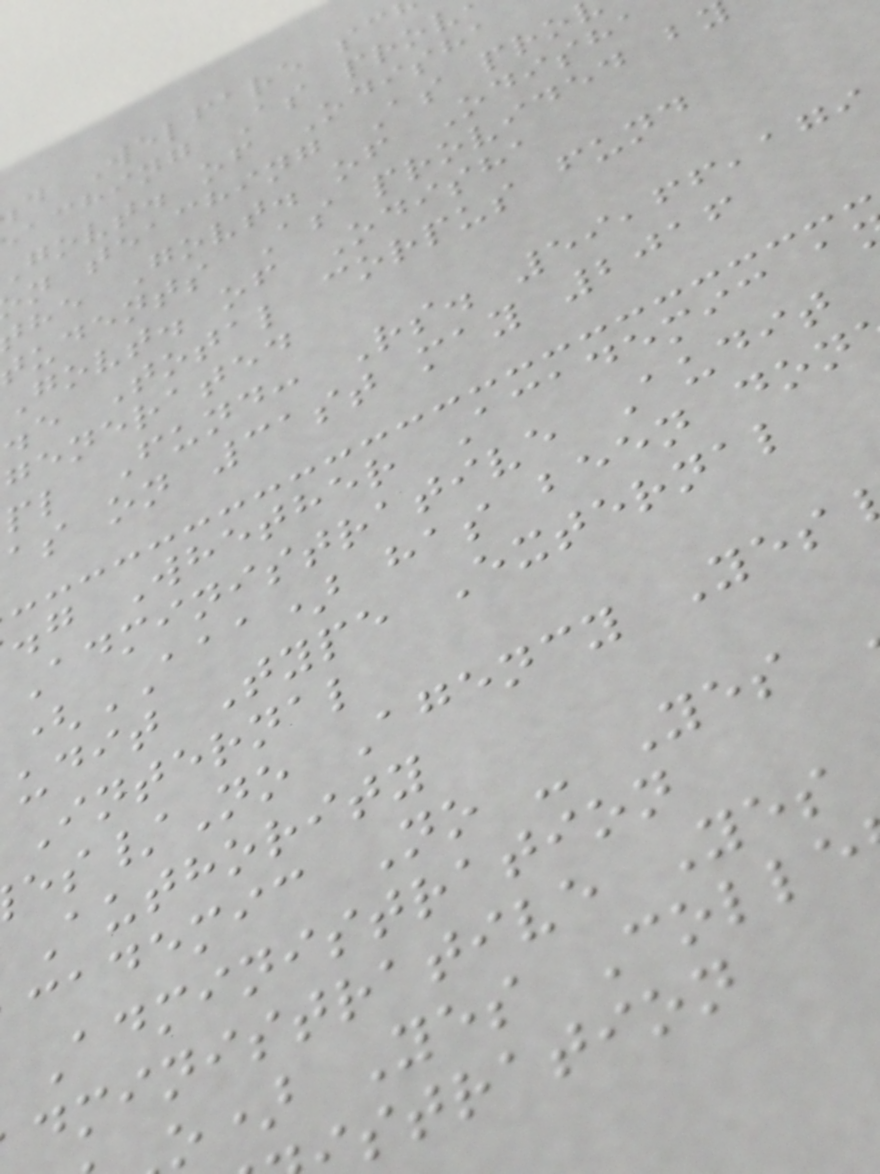d Welfare sc
aching As prov
govt. of Odisha
n teaching As pro
he Govt. of Odisha
udents As provided b
Govt. of Odisha
.e Total corpus fund
generated
pl Fund: Rs. 59,66,179
as on 31st may 2016
.g Whether Academic a
Administrative Audit
(AAA) has been don
udit Type External
Internal
es/No Agency Yes
Authority
cademic No - Yes
Administration
dministrative Yes
o) Yes Colle
stration
